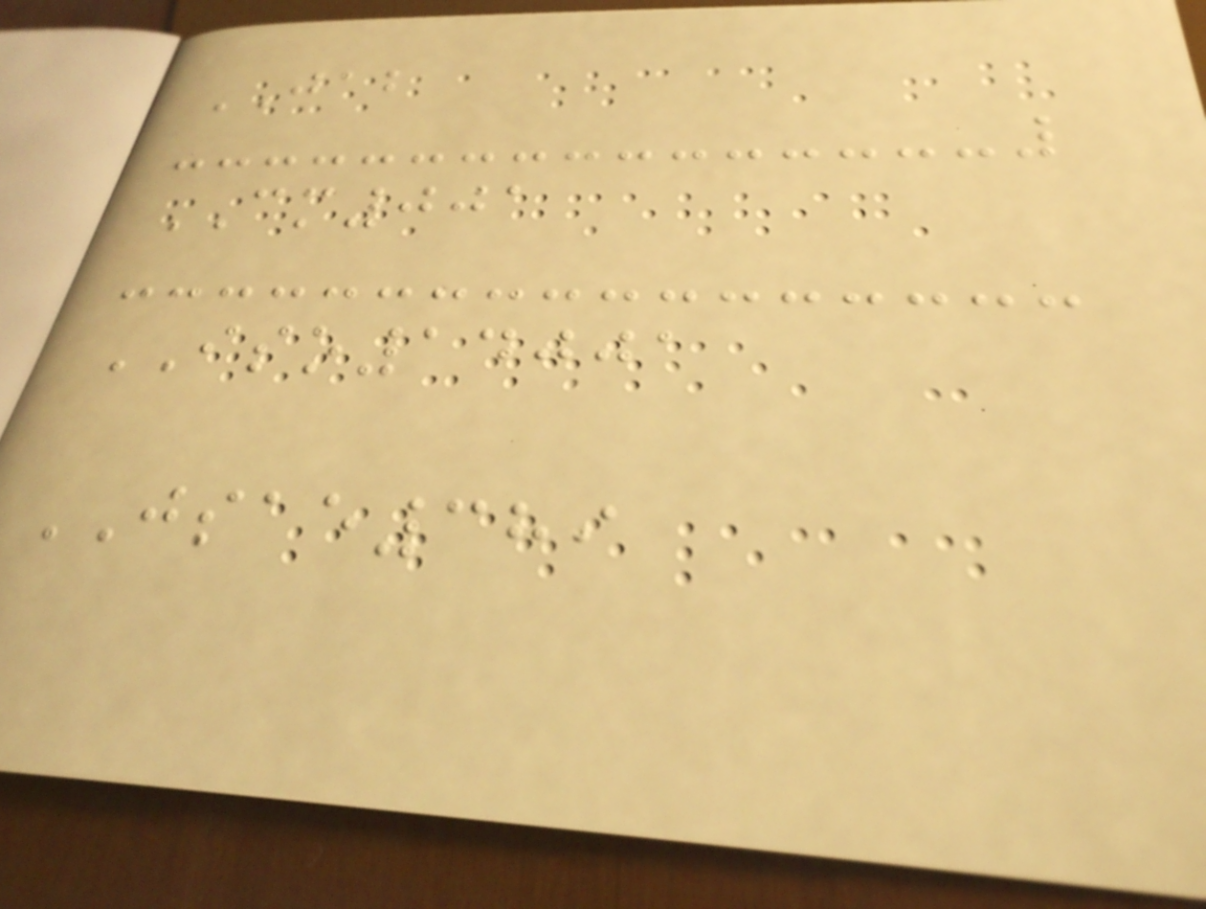JAB
CM001
ISO14001
JSAE389
